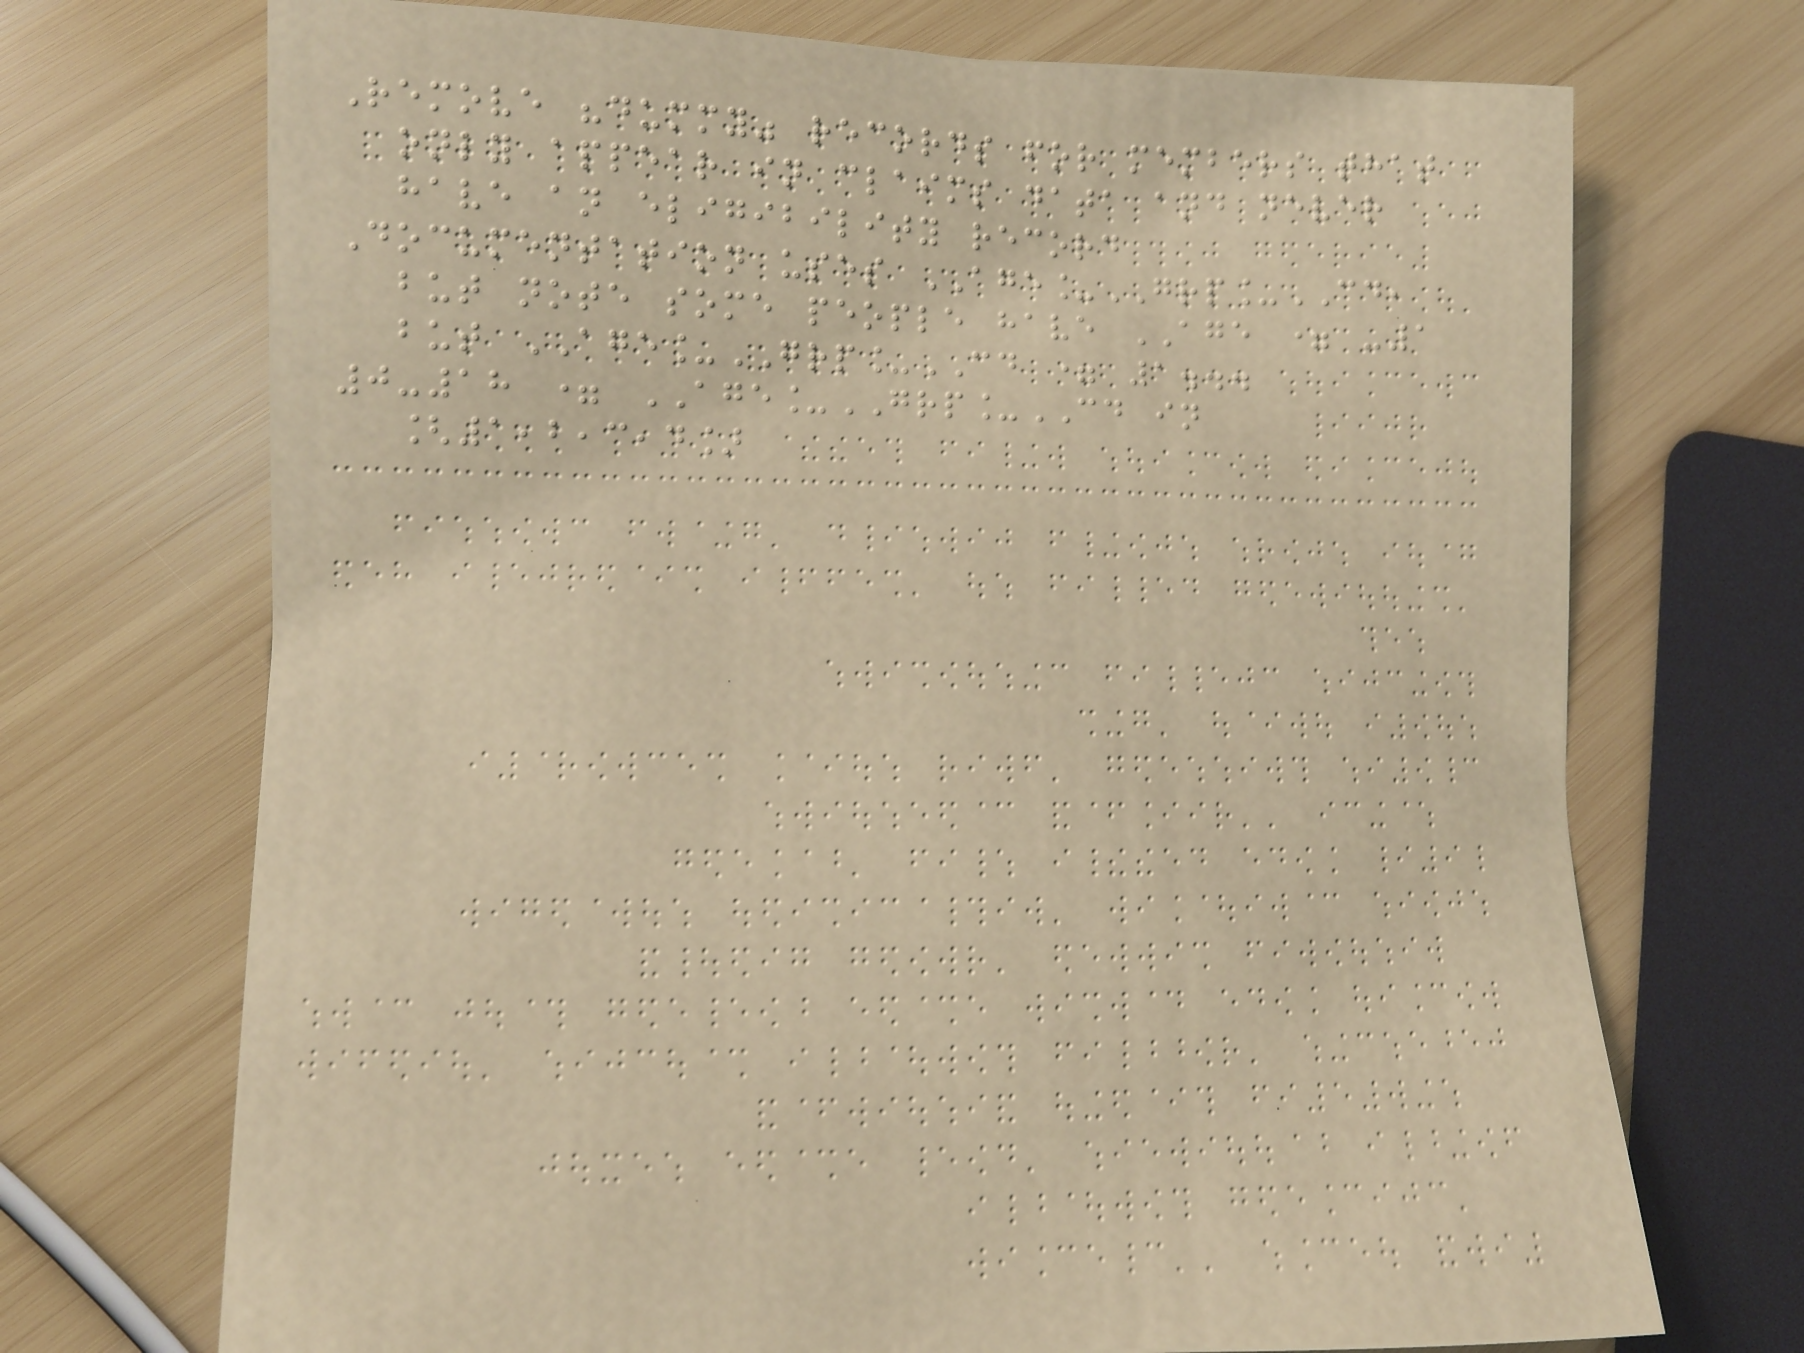Remove "dummy" records for members that
only appear in claims data and never
have an eligibility record
Documentation uses AGE_GRP_CD,
but note some people have AGE = -1
but AGE_GRP_CD = 1...
0-18 = AGE_GRP_CD in
[1,2,3,4]
